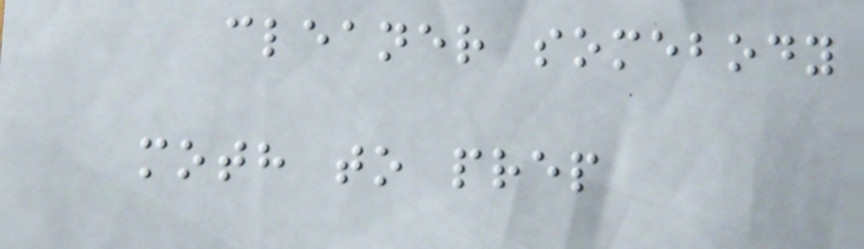cleaner somebody
moth to prep
